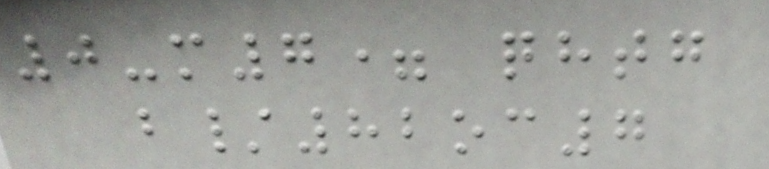0-m7= qhtg
b/82oc7
